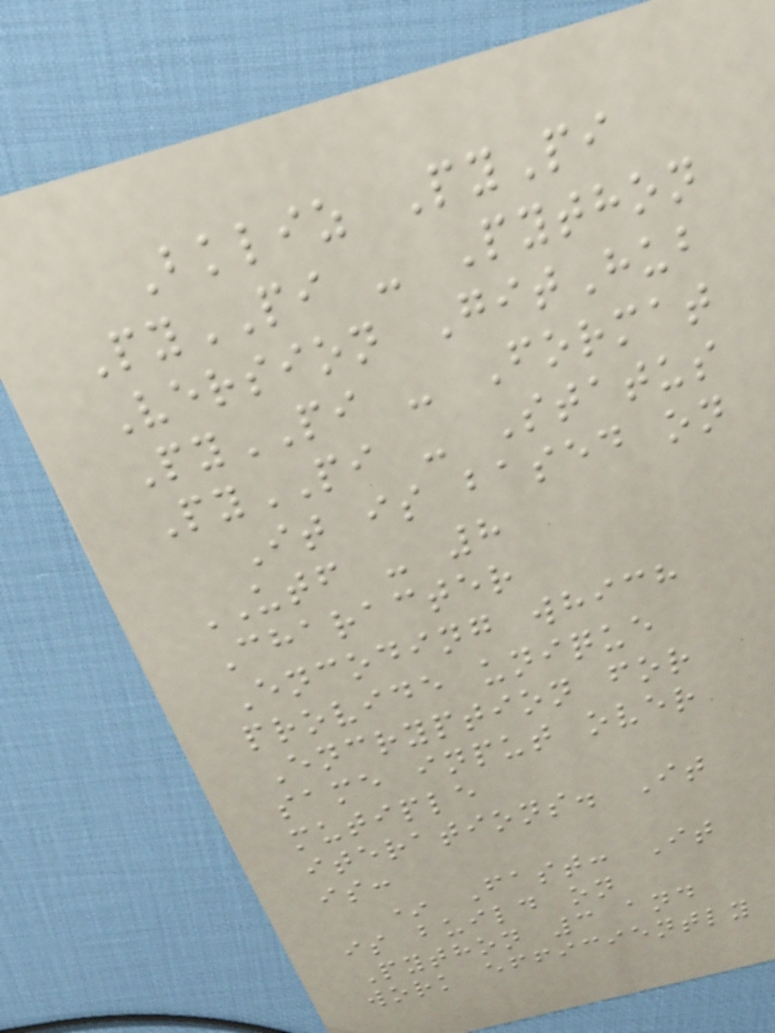Bkliz PyPi
PyPI - Python
Version GitHub
PyPI - Format
PyPI - Status
It is based on
UTF - 8
Character
Encoding which
provide unique
Encryption for
same input over
mutiple
iterations. It
is:
* Fast: It
is build on
Python 3 and
work efficiently
